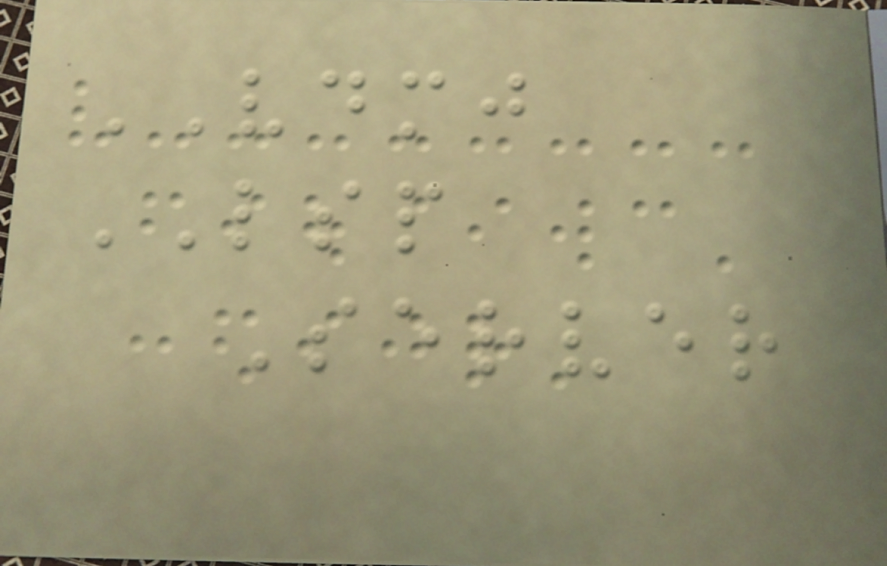VDMJ
LSP
Server
